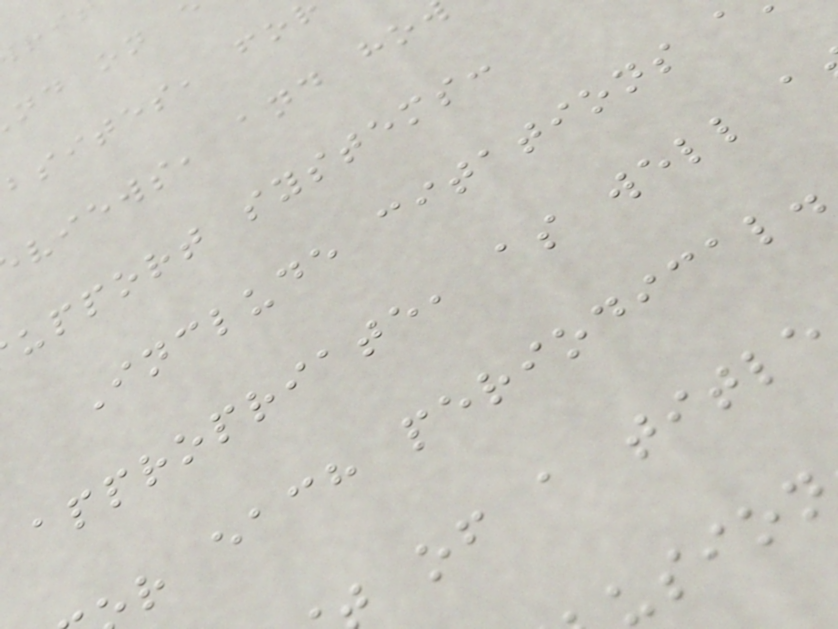bsites, fo
views, and ho
upport systems:
Include citations a
appropriate, as well a
r each periodical.
of a title
